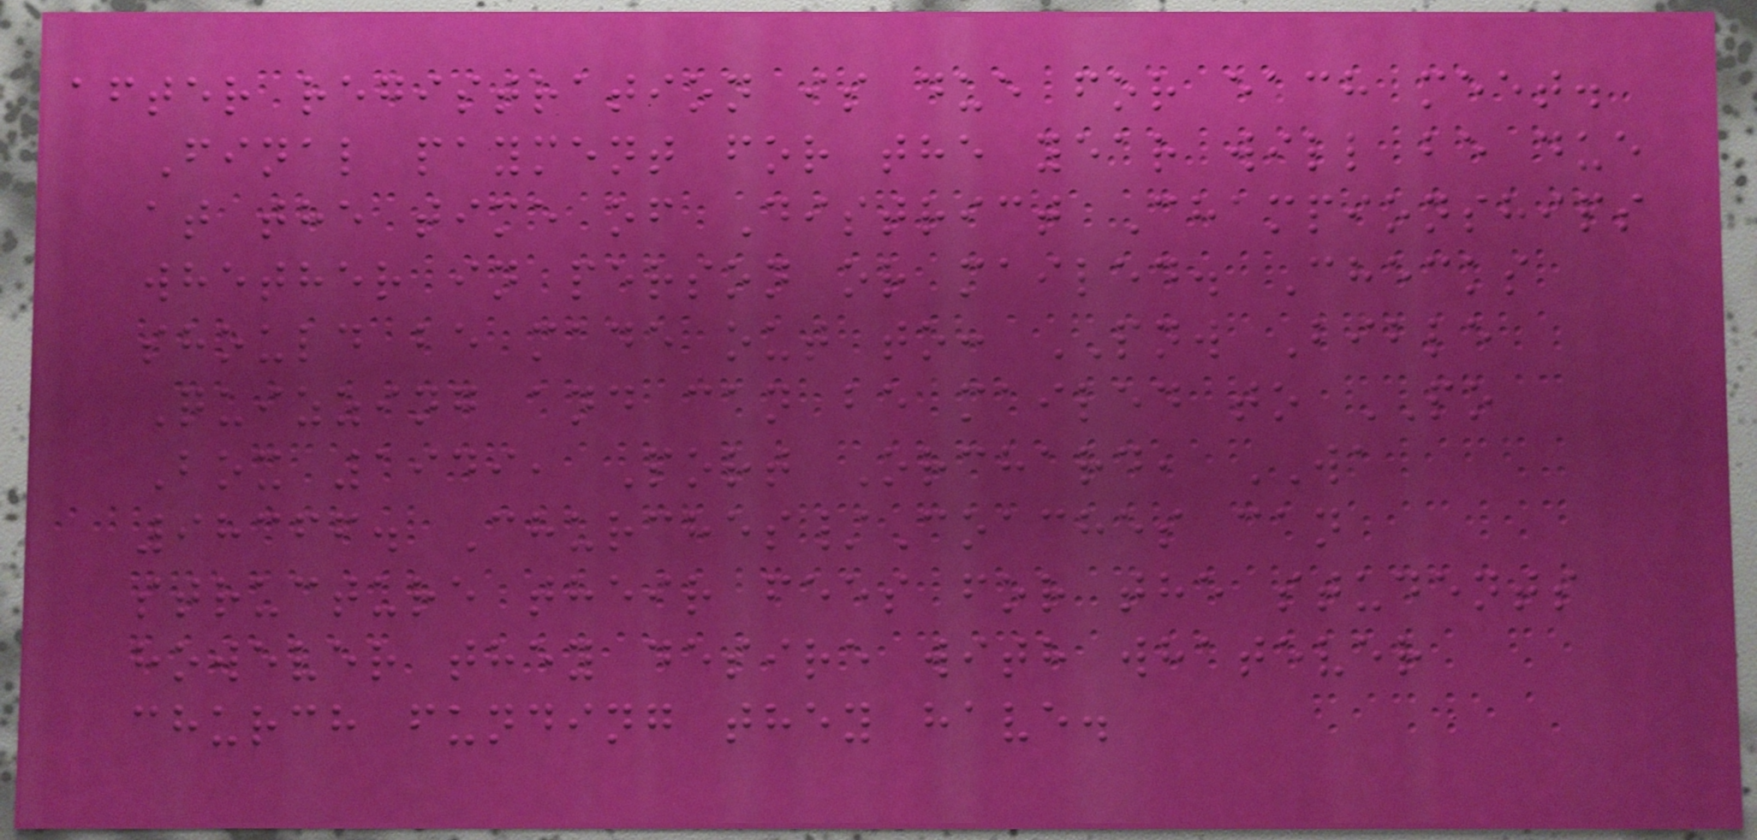after registration is due for each meet.
Final payment for the year will be due
at the time of District Championships
whether in person or mailed. Checks
should be made out to: PNW Bible
Quizzing and can be mailed to PO
Box 1949, Port Orchard, WA
98366. Churches/Coaches can
structure their fees for the students
however they desire with whatever
church funding they have.
